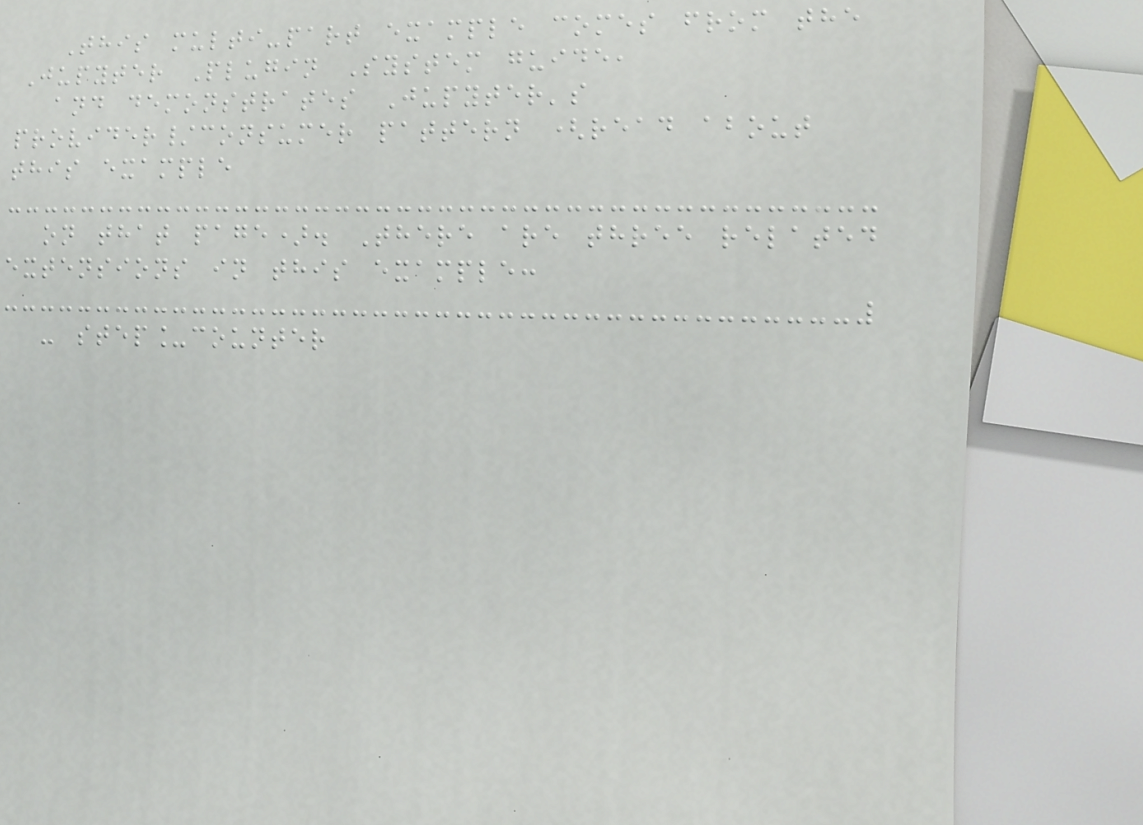This multi-part example comes from the
Jupyter Plugin System guide,
and demonstrates Jupyter's
provider/consumer pattern (read about
this example
on that page). There are three related
extensions in this example:
- step_counter
